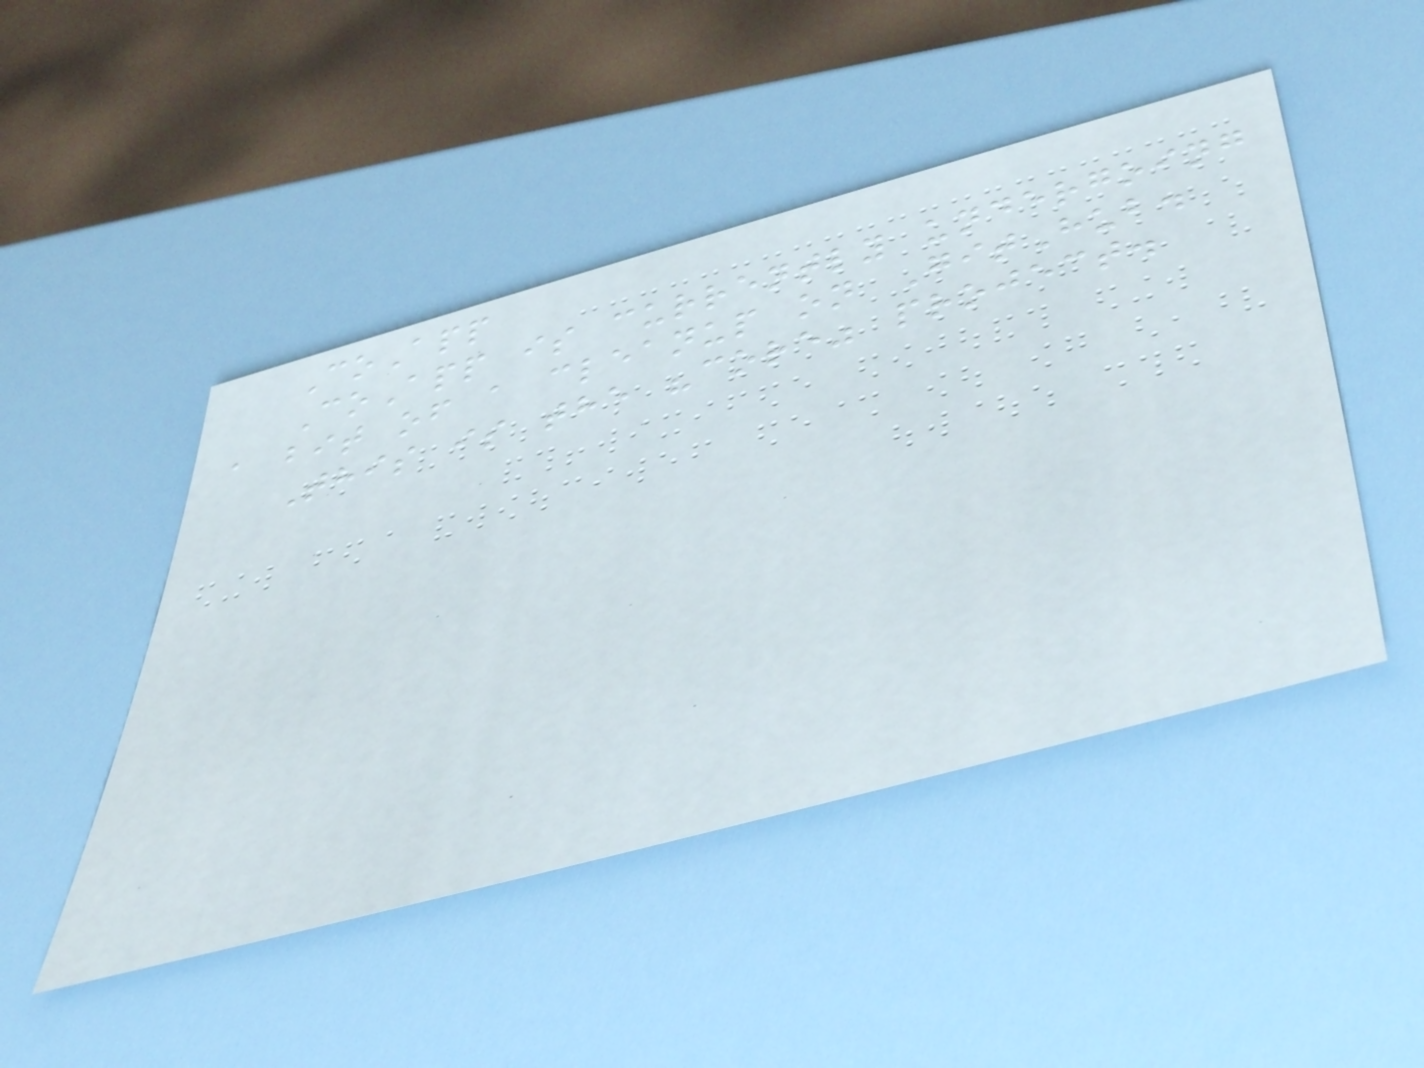CoApp
CoApp is currently undergoing
a bit of a cleanup on GitHub.
This is the "core" project.
